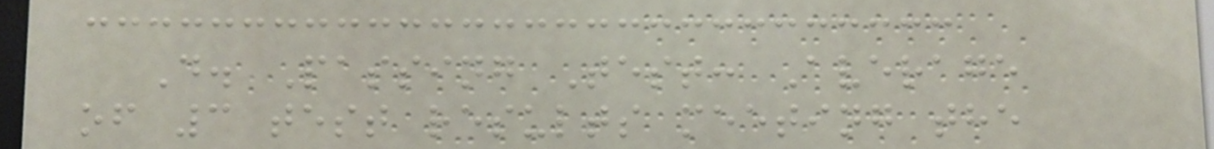D. Passing Test: Average
of 3 test results meeting the
